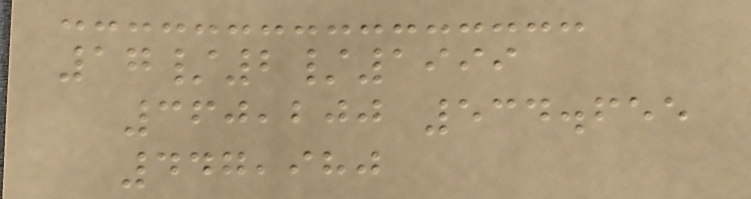17/2/1999
360,200 534.655
447,980
